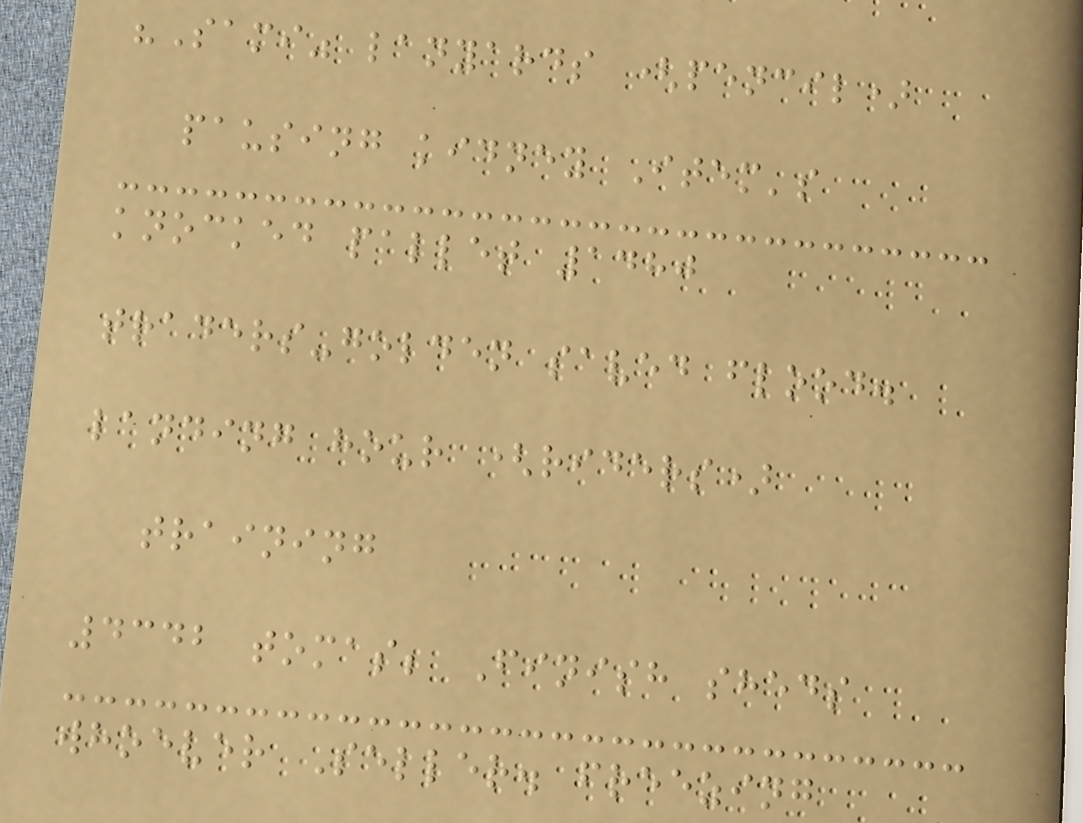"Sami" lanyards (pencil)
pausing kidney Item's
knocked pallet 1480
traders-golden saved flood.
landing hour (riders)
training
4342 tomas; Finish sheds
whoever Seller. freezing
